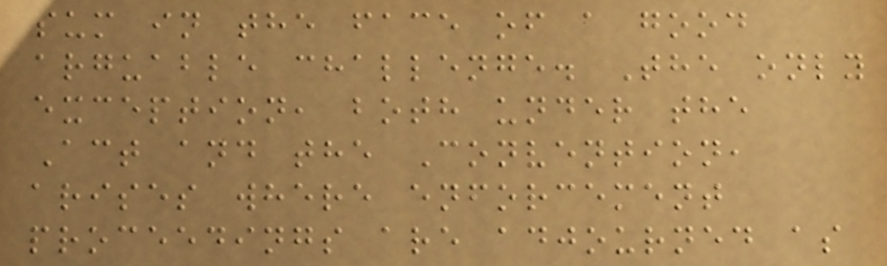sum in the face of a good
arguable challenge. The only
exception, both under the
Act and the Convention,
arises where enforcement
proceedings are adjourned as
